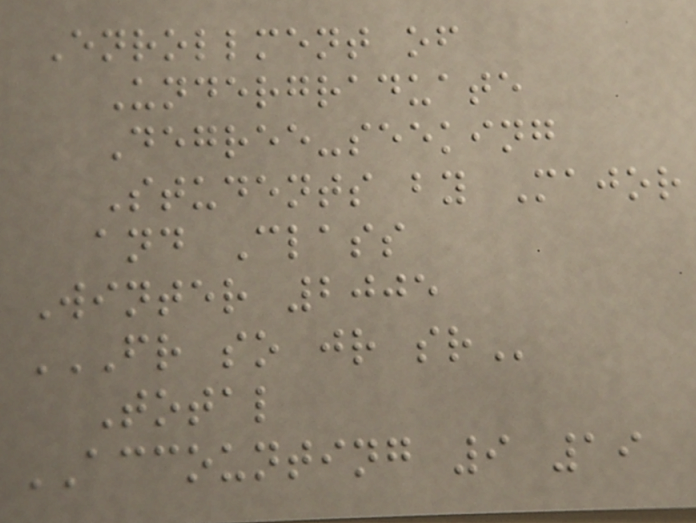Enrollment of
Undergraduate
Degree-seeking
Students by Major
and Class
Winter 2005
FR SO JR SR
Total
ACCOUNTING 9 19
